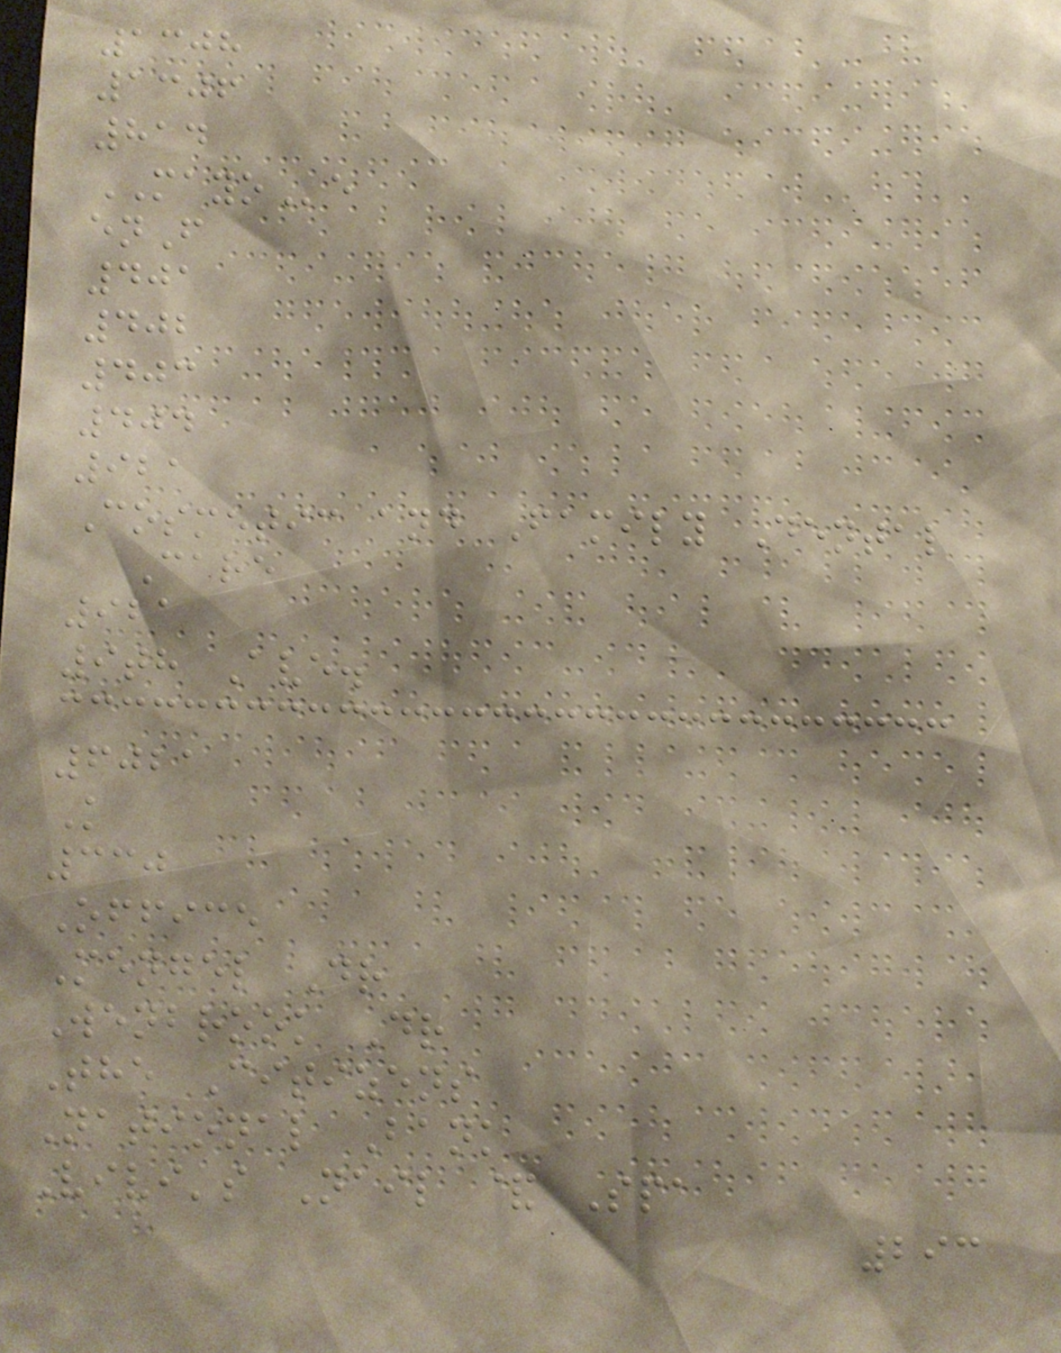1308
1306
814
MAYOe
enF
401
402
403
404
921
Cosmetic and Family Dental
Care
921
9th Ave.
6021
K
330
Office
Mengel Dr
Wenbrook Dr
The Citizens
National Bank
Vivi's Nail & Spa
293
